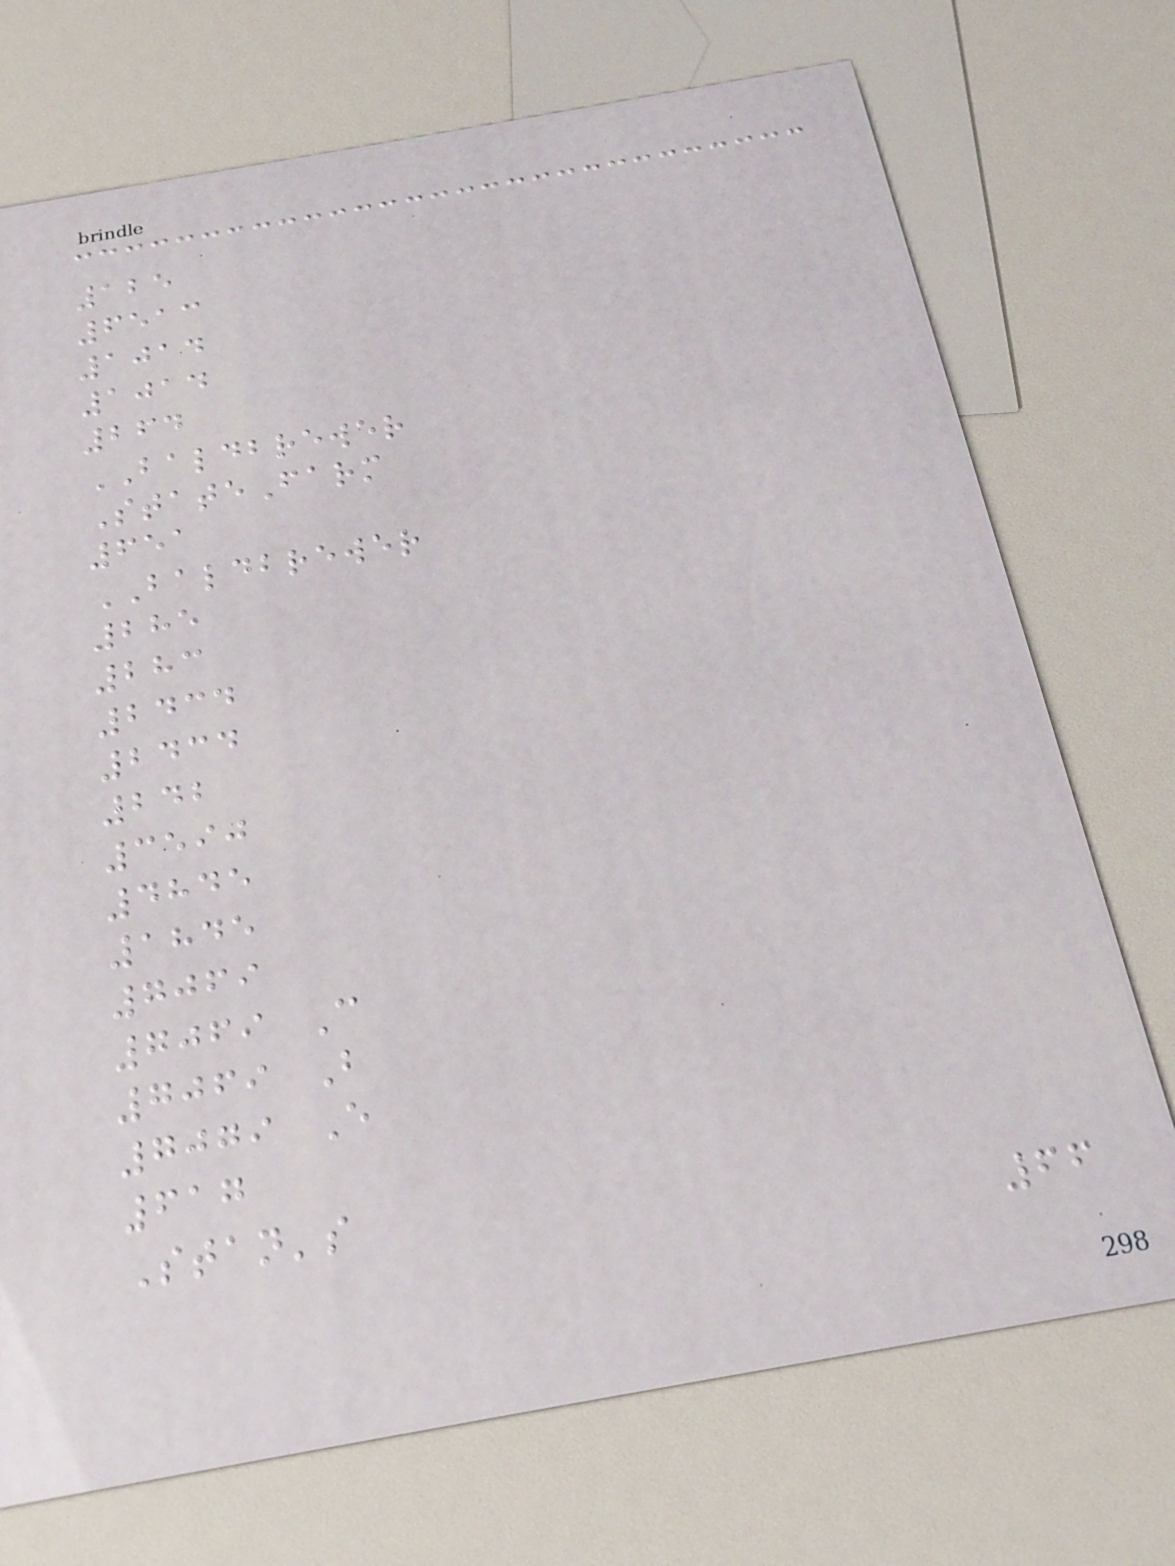125
6513
1014
1014
264
BALDBREWER
StateFarm
651
BALDBREWER
285
283
2434
2434
242
3590
4845
1845
7069
7069 C
7069 B
7079 E
617
Stan's
66
